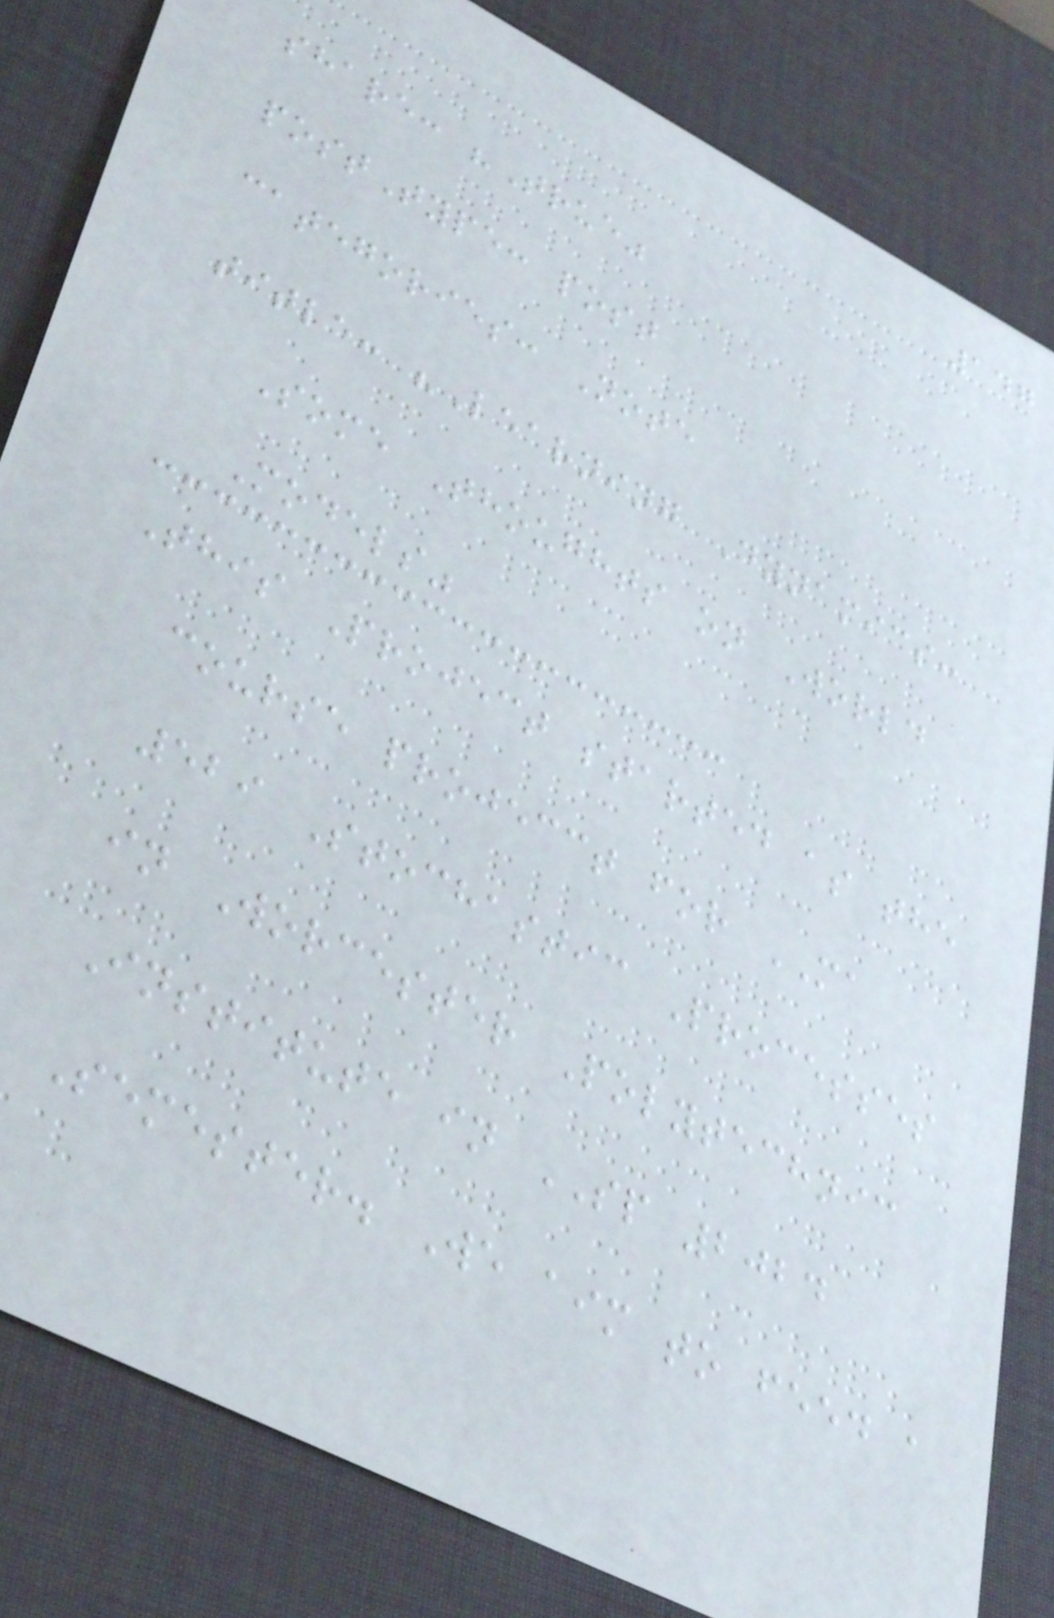147
share: "True"
postType: post
categories: Note
title: "Learning Dynamics:
Some Thoughts on World
Models"
This Project started as the
course projecct for MA
529 Stochastic Processes
in Worcester Polytechnic
Institute in SP 2024
Semester. We aim to feed a
